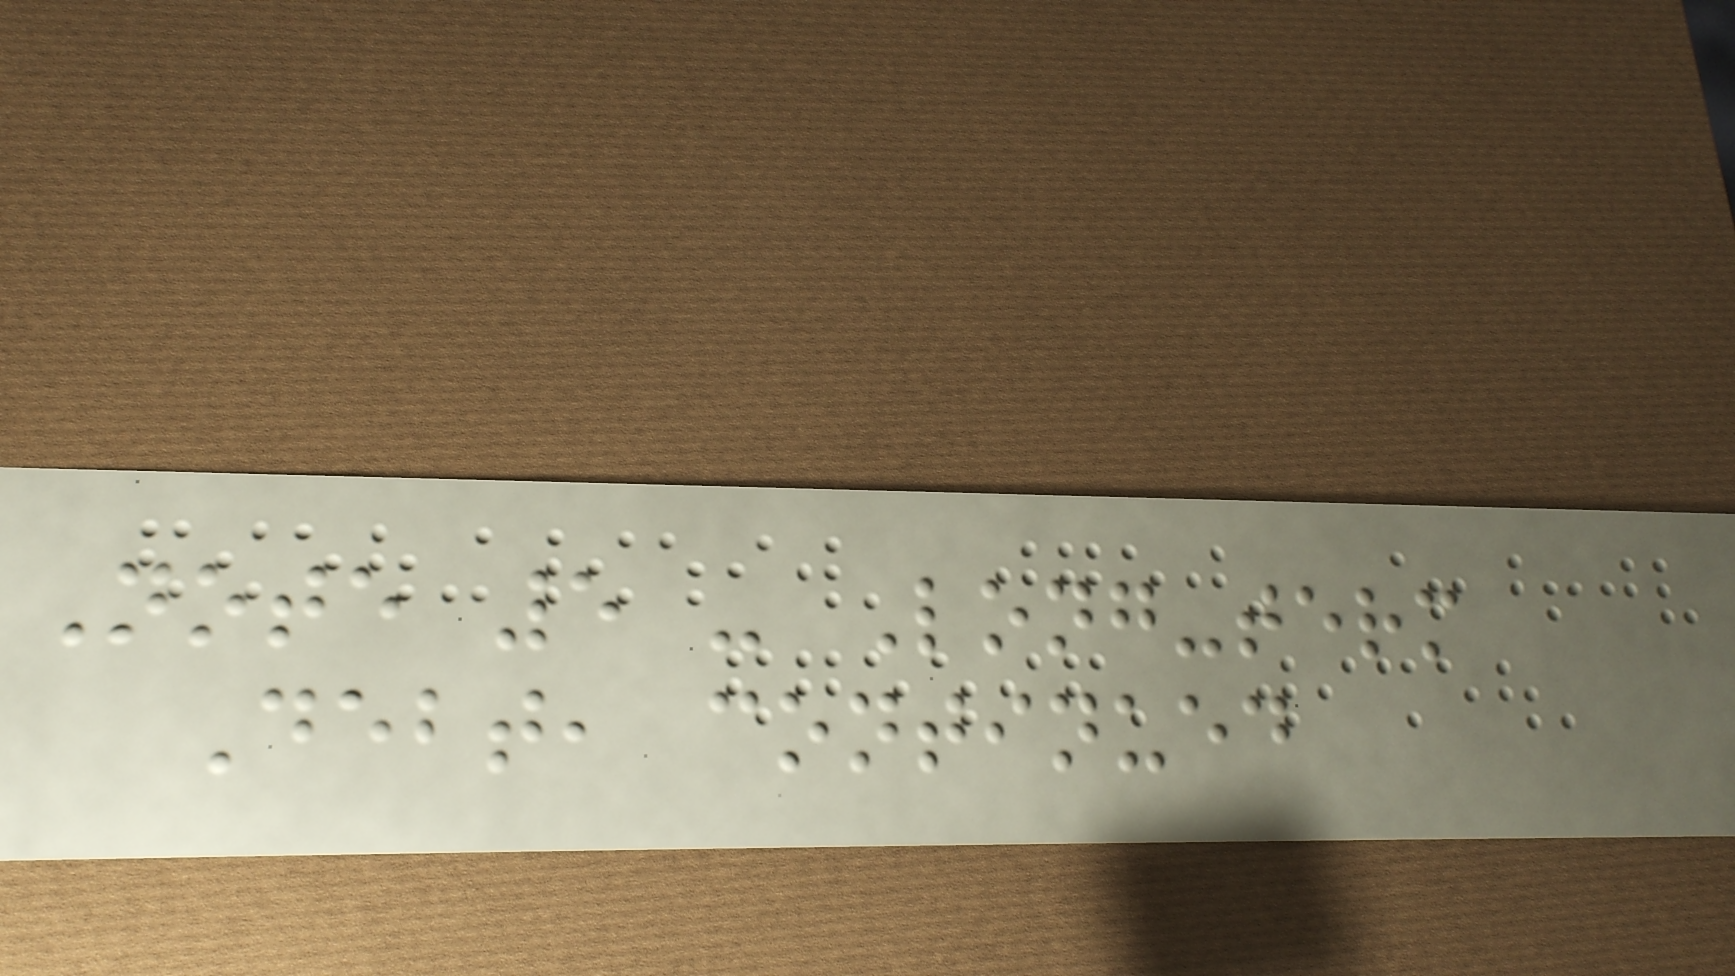Note 5 - Long-term
Debt, continued
